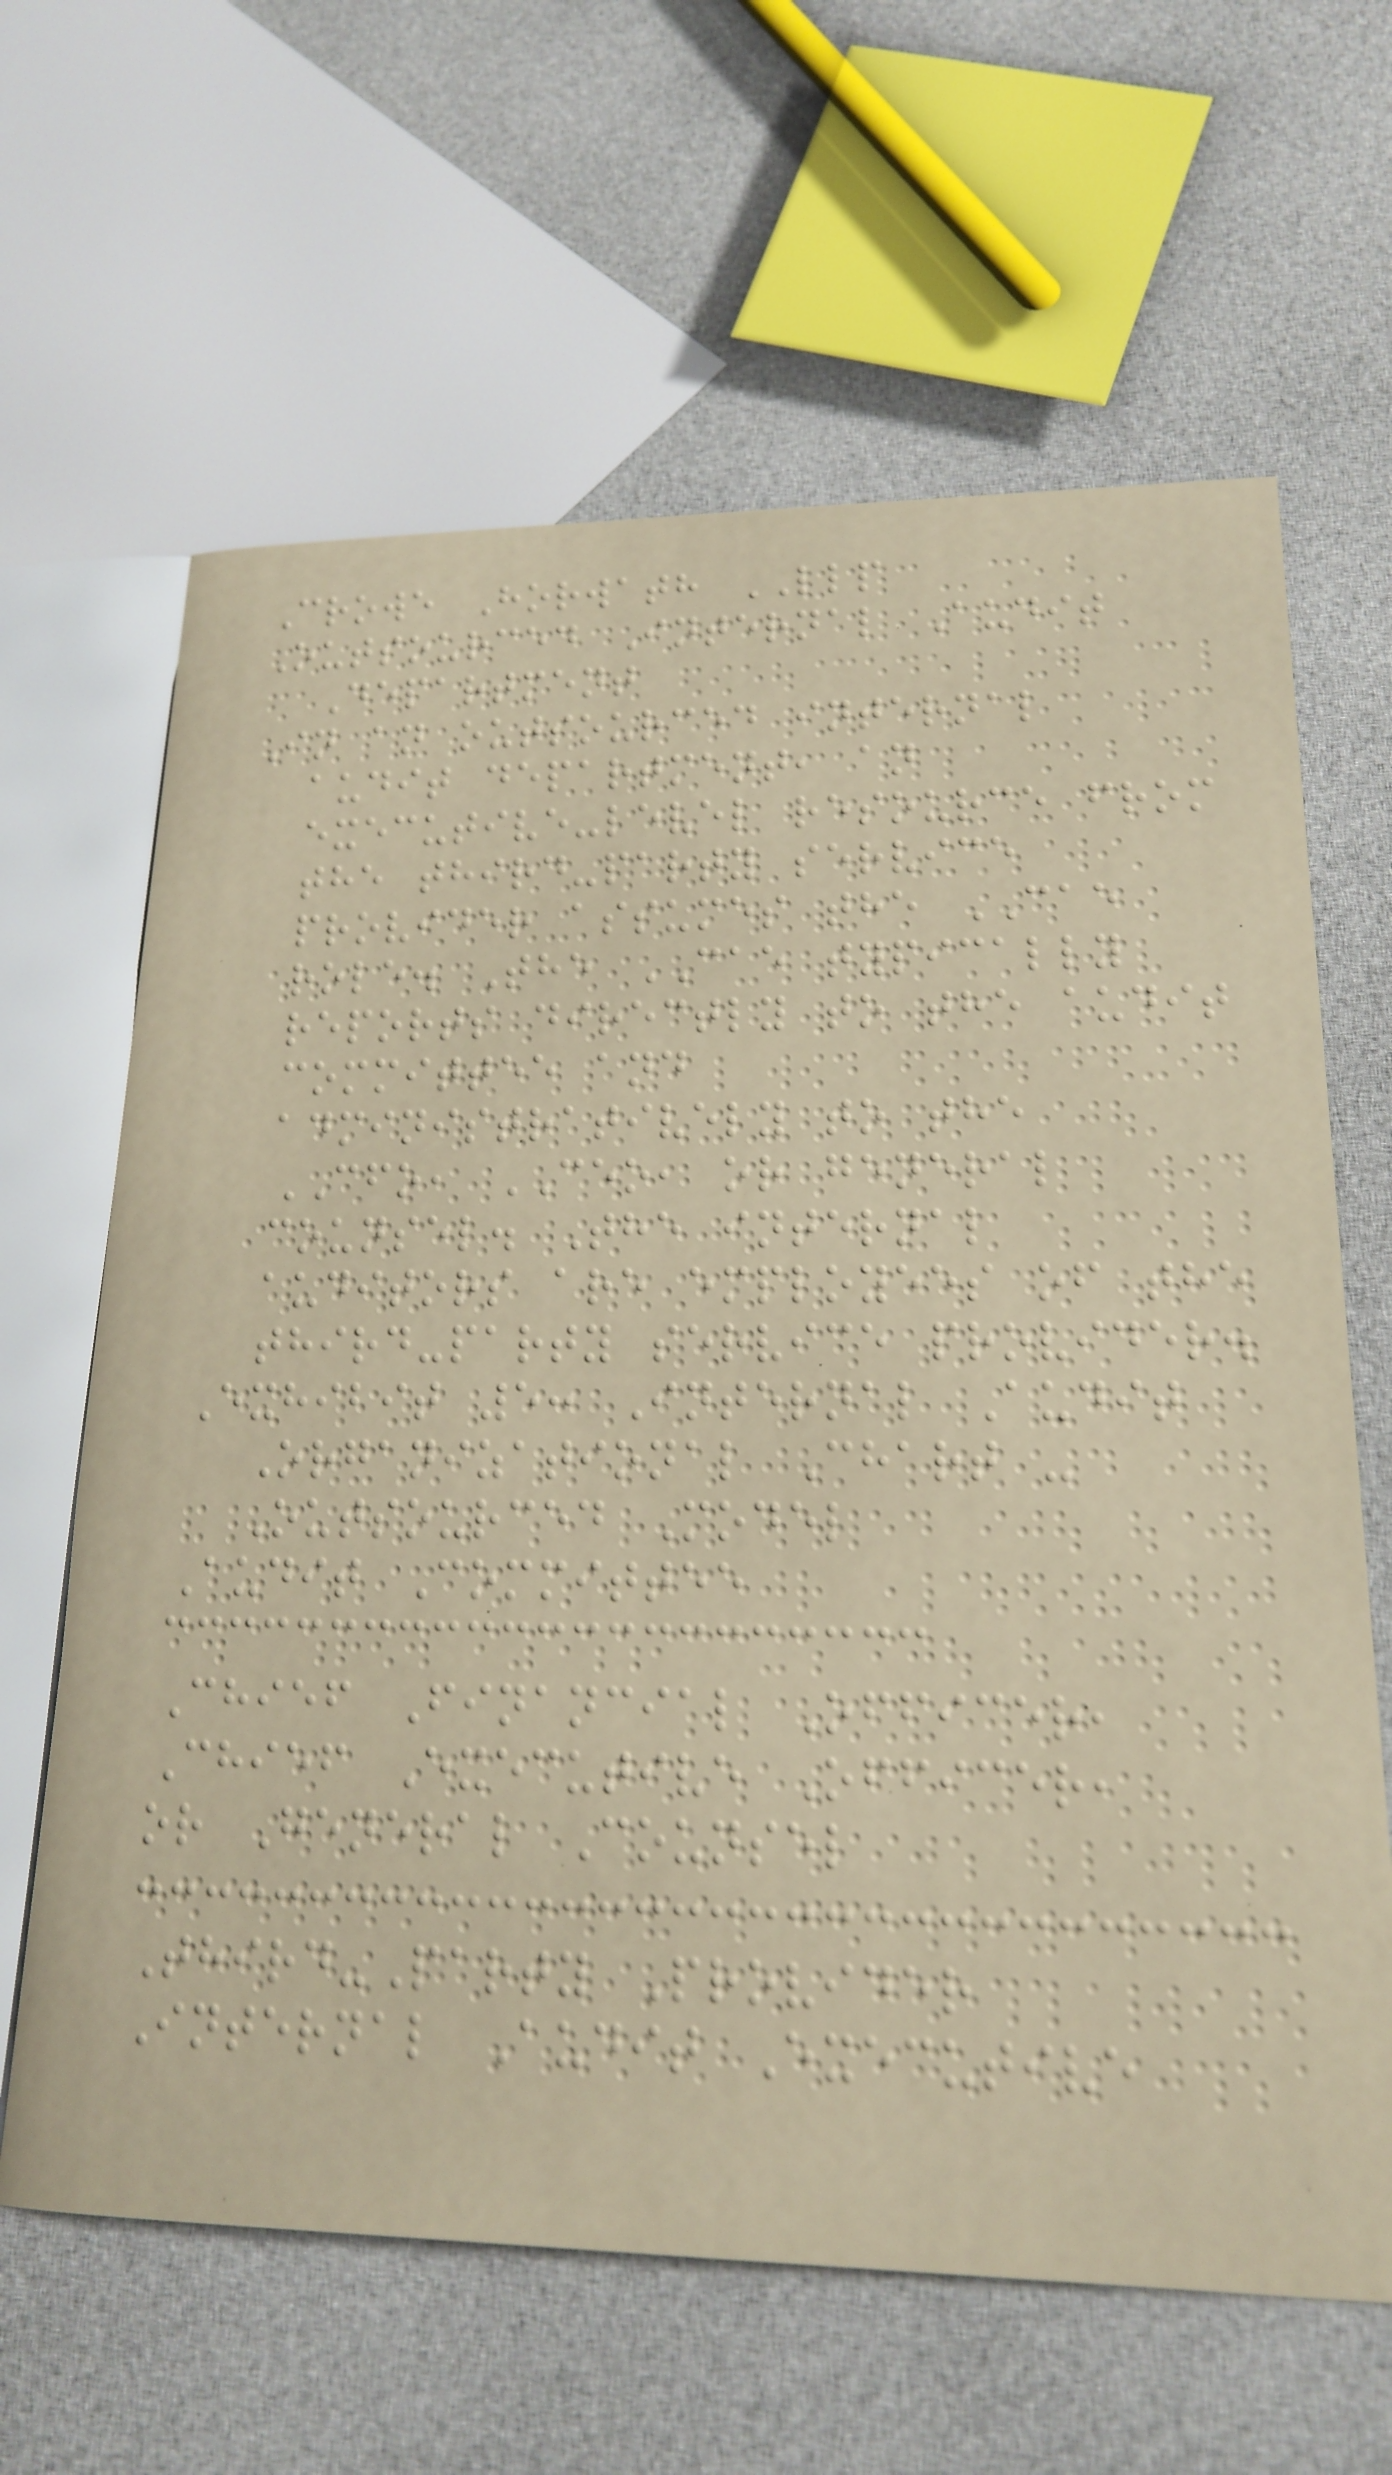Crowe Horwath LLP
Outsourced Internal Audit
Department
In an outsourced internal
audit department, an
executive-level resource from
the third-party service
provider assumes the CAE
role. The CAE typically
reports directly to the audit
committee and
administratively to the
CFO, CEO, or general
counsel. The internal
auditors are employees of the
third-party service provider.
Exhibit 5: Internal Audit
Organizational Chart -
Outsourced Model
Audit Committee
Chief Financial Officer,
Chief Executive Officer,
or General Counsel
Third-Party Provider
Internal Audit Executive
